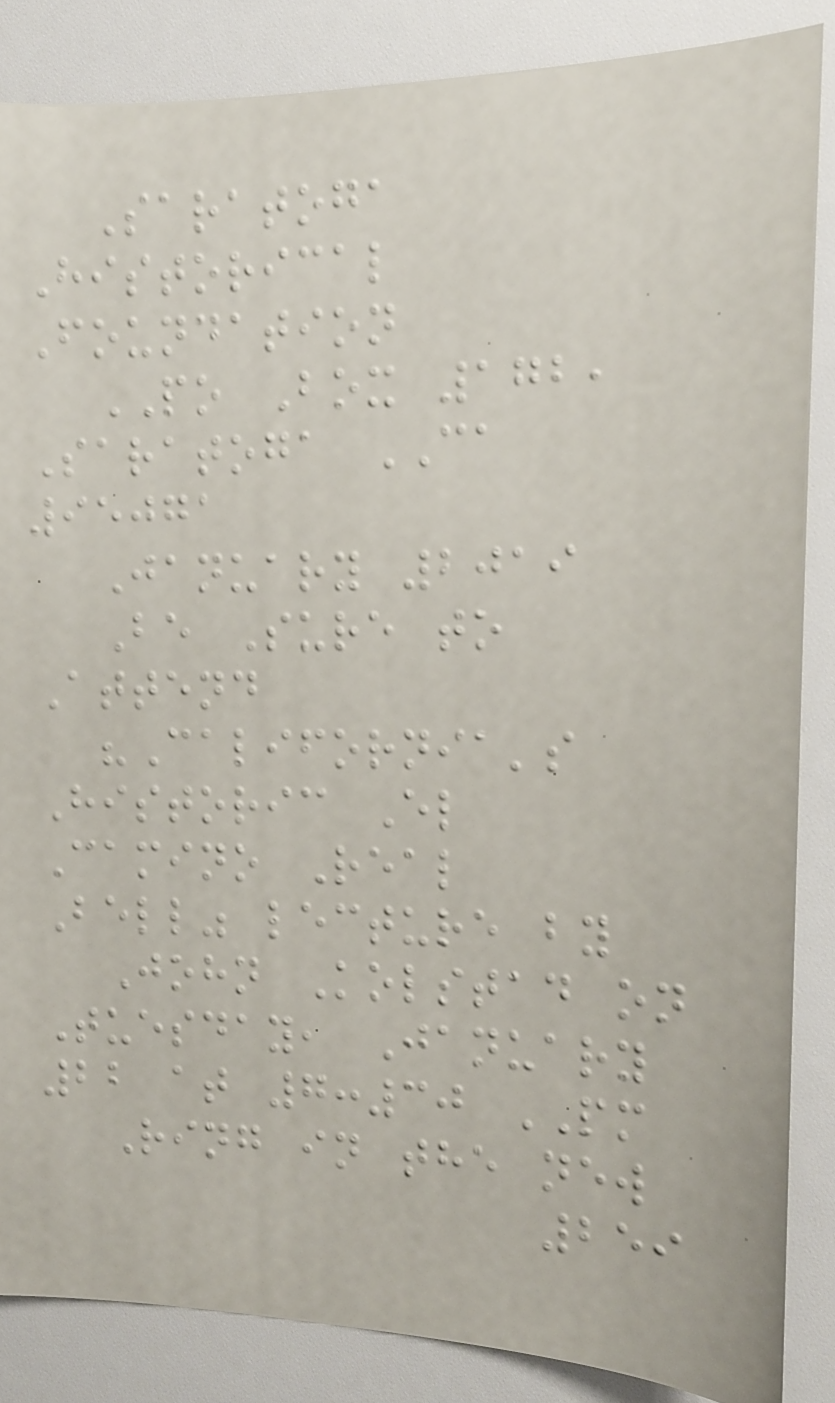Saratoga
Historical
Foundation
PO Box 172,
Saratoga CA
95071
January 2019
Be Sure to
Attend
"California's
Historic El
Camino Real
Bell" lecture by
John Kolstad on
Tuesday, January
22 at 7:30 PM
Ring in the new
259
